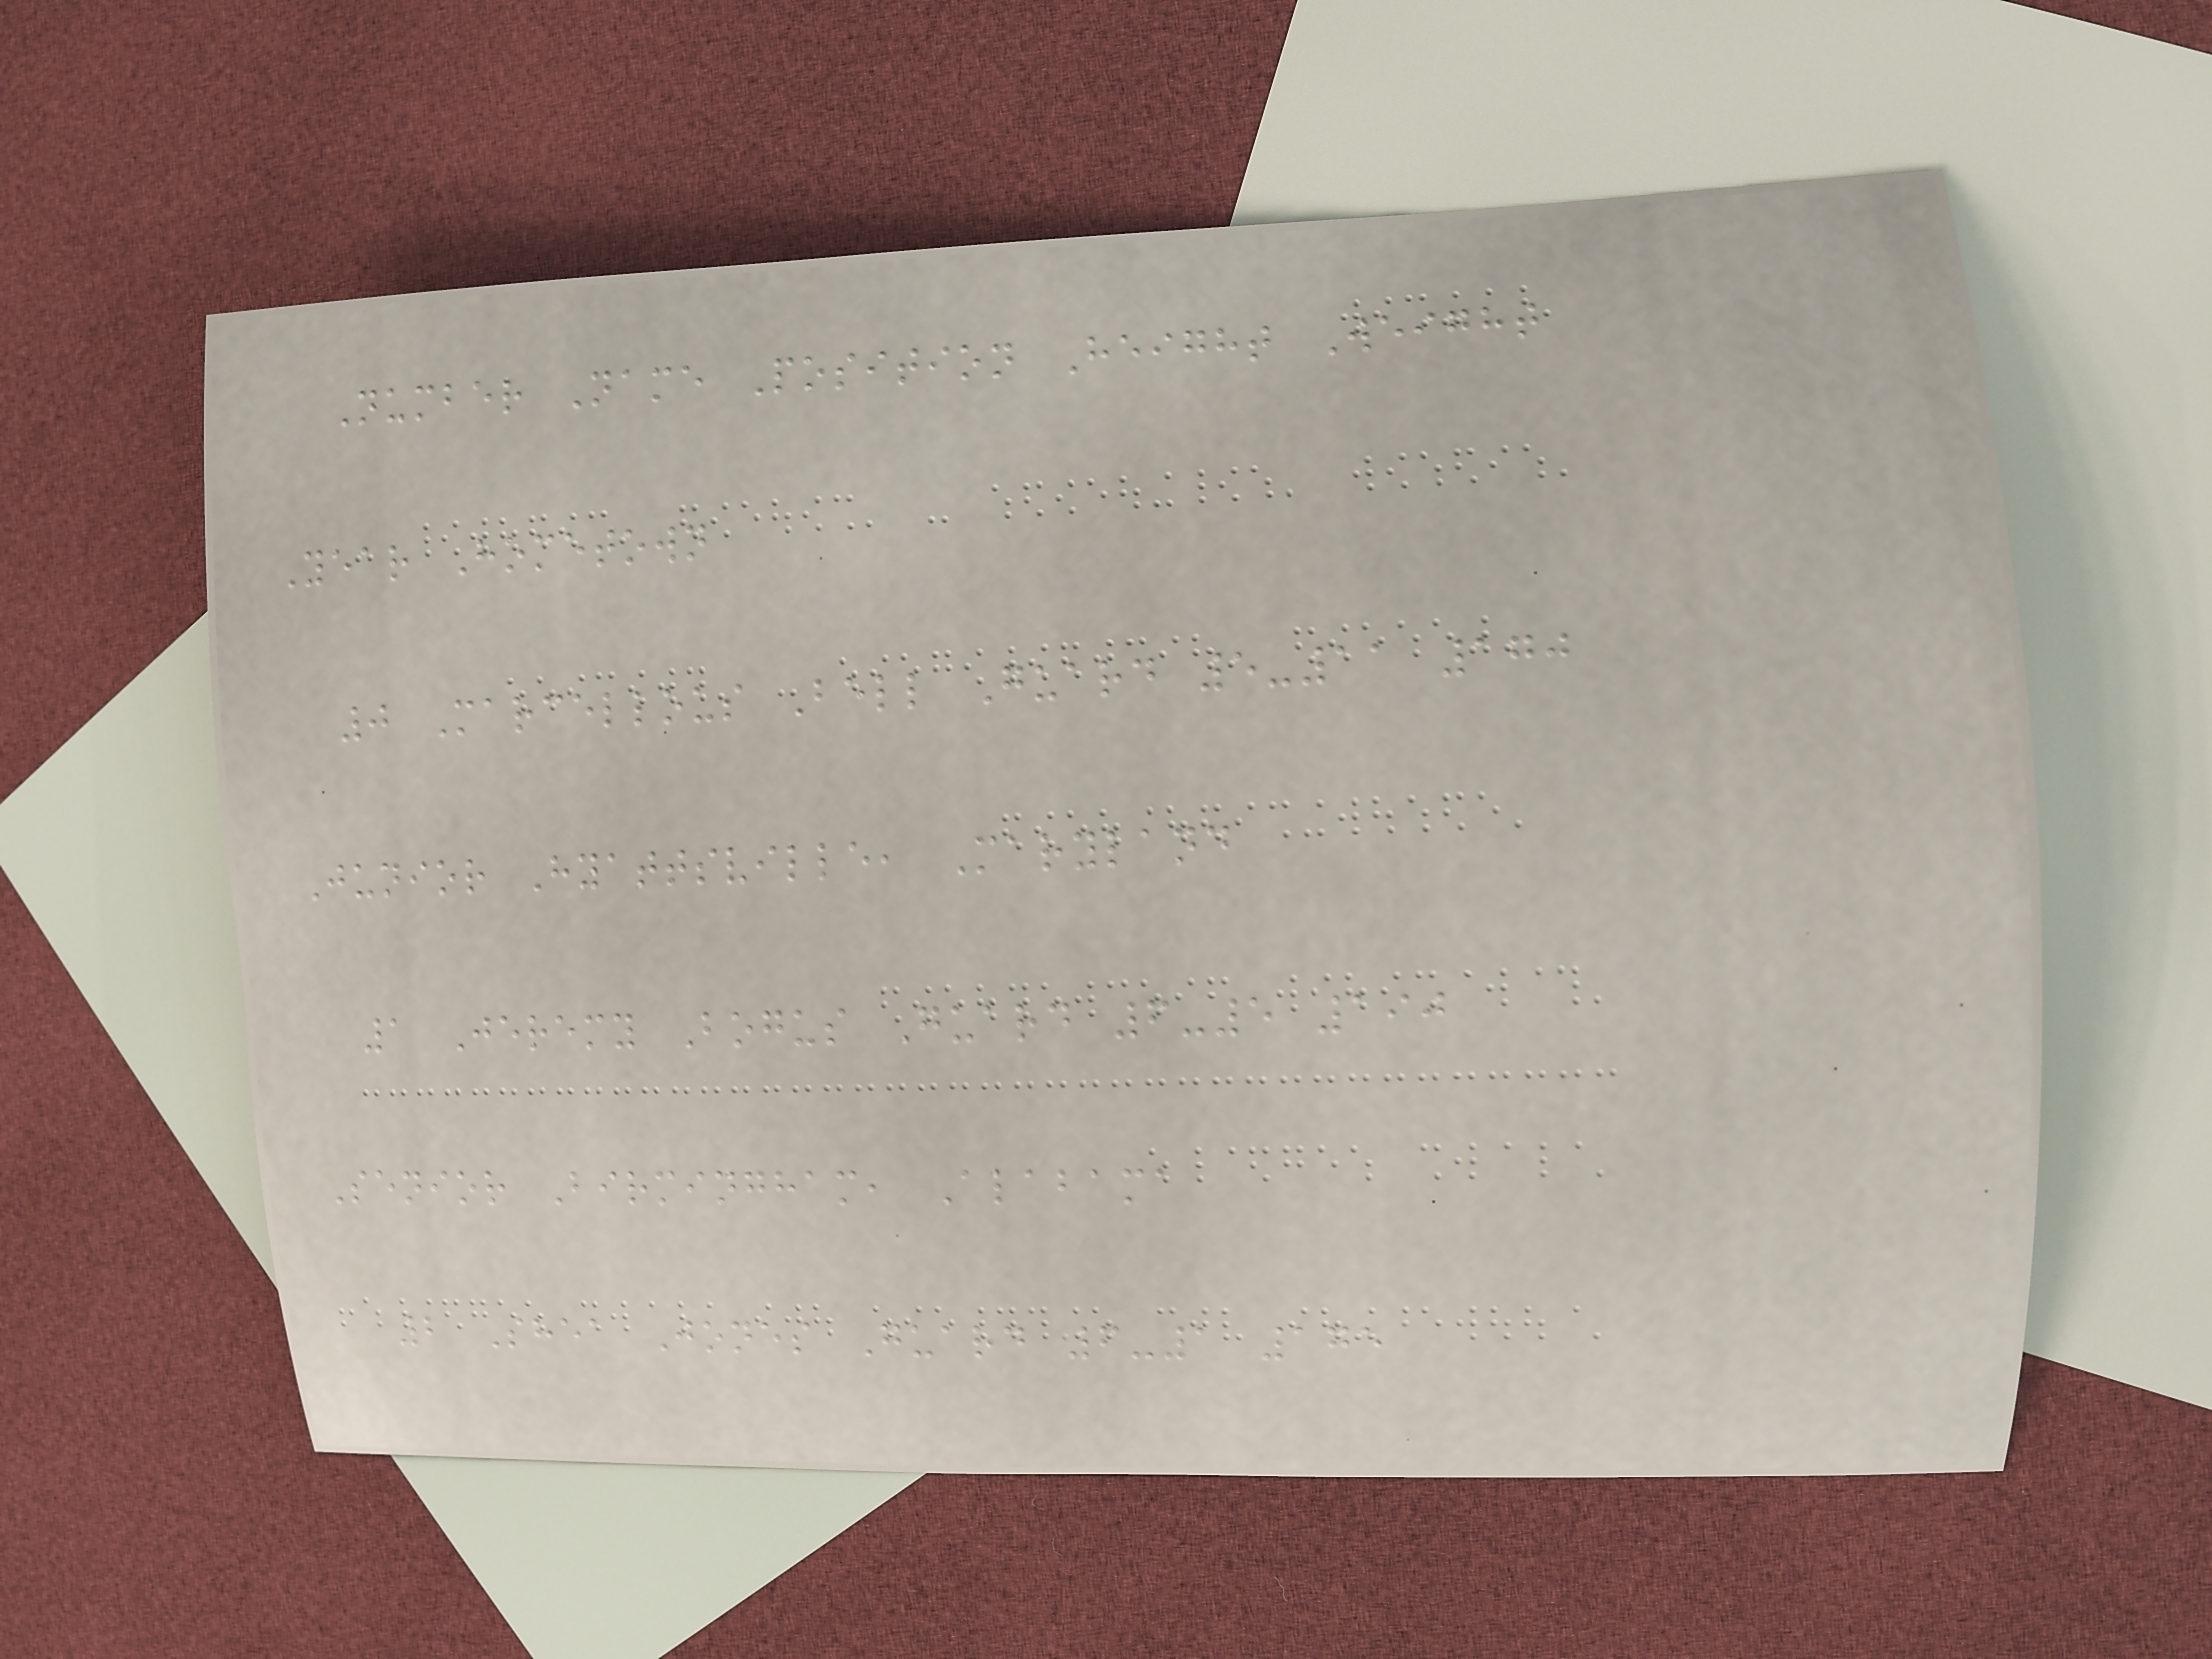Number Name Position Height Weight
Year Hometown
0 Marcellous Bell Guard 5-11 170
Junior Hyattsville, Maryland
1 Jeremy Bogus Guard 6-5 190
Senior Birmingham, Alabama
2 Shea Jones Guard 6-1 175
